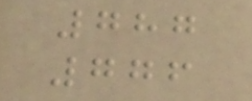787
776
